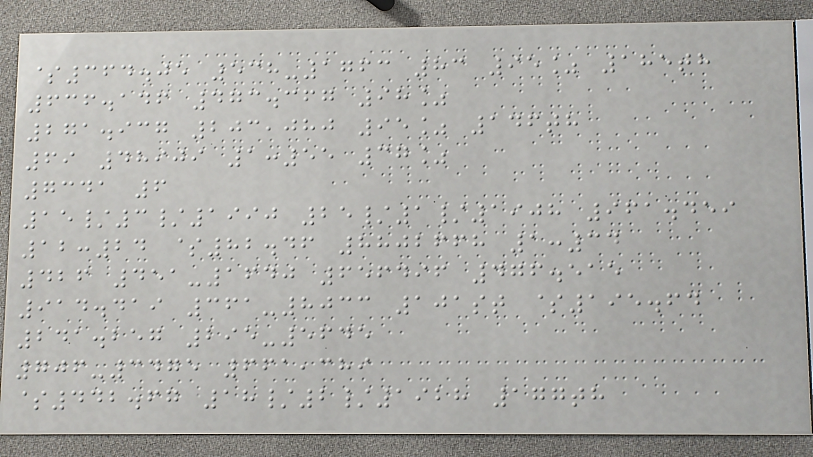$364.05 538-1763 83 95% 185th
636.146 473.367 98%
271.937 203,080 95% 146th
69 48909 1:55 37%
7341 6
15/3/1990 25/1/1908 961.459
12:24 $82.46 8802668 1:34
426 451-1640 656496 476.515
914.419 361-8033 101st $195.64
241.257 295-5645
706-3475 661,389
$442.67 18/2/1928 177th
